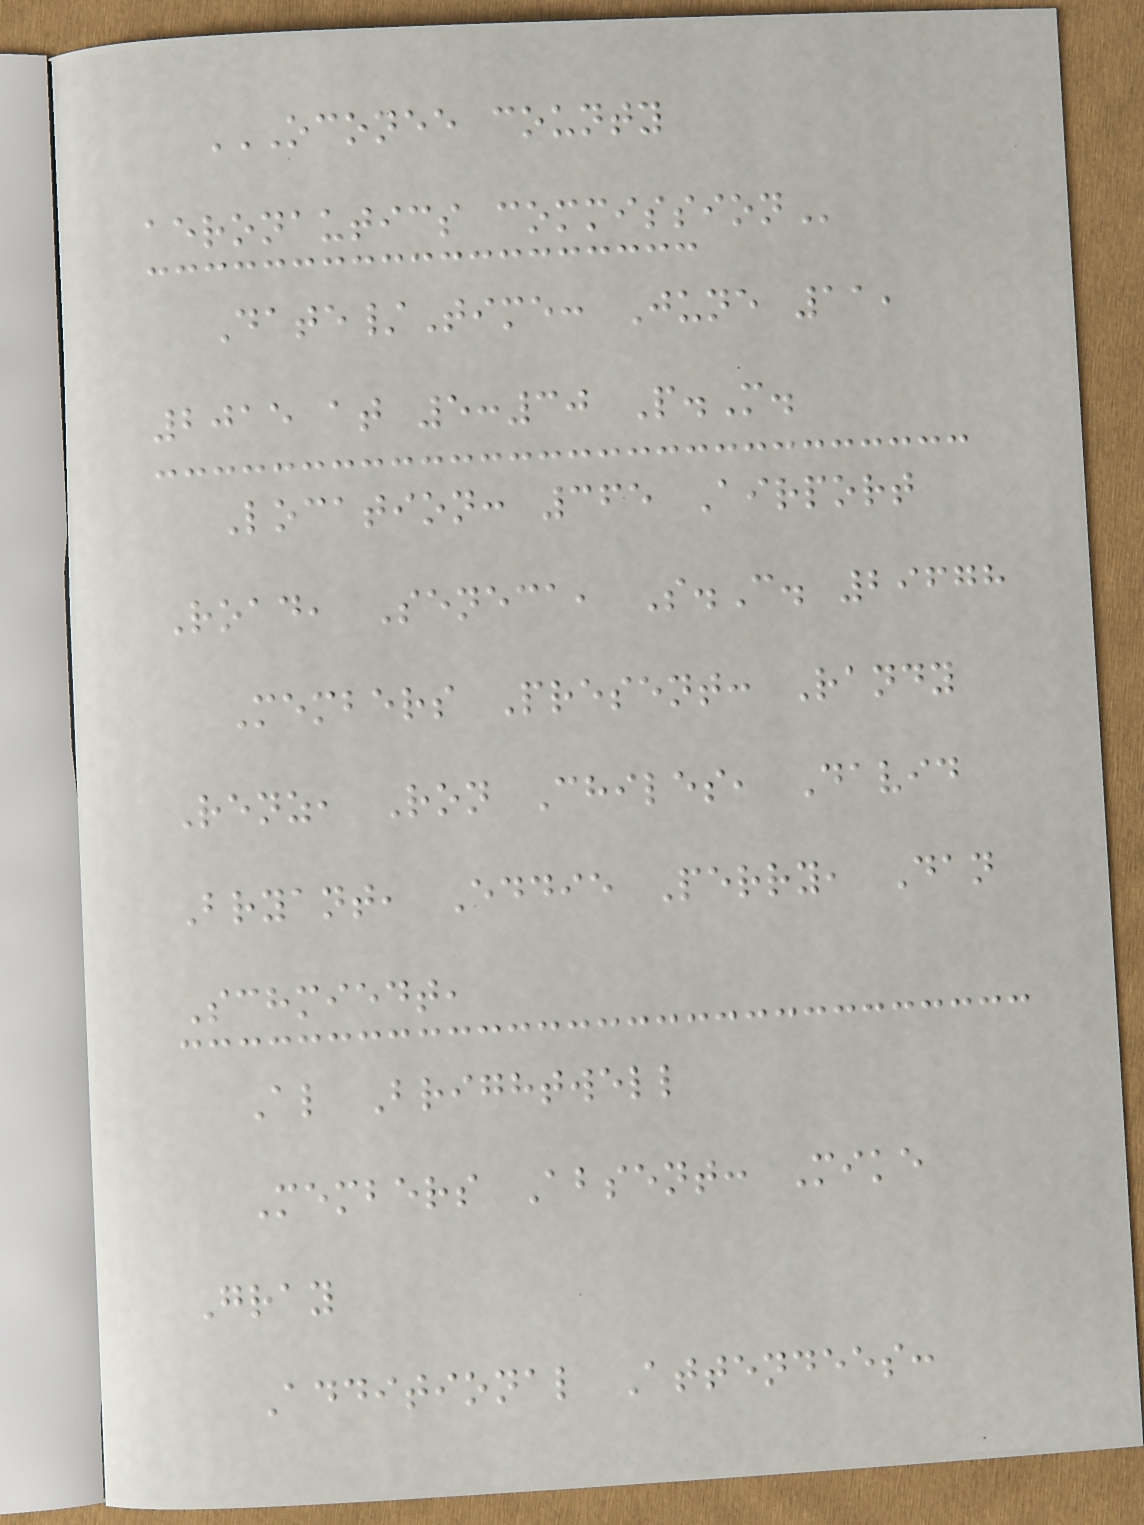OCONEE COUNTY
AERONAUTICS COMMISSION
Date/Time: June 11,
2015 at 5:30 P.M.
Location: 365 Airport
Road, Seneca, S.C. 29678
Members Present: Randy
Renz, Ron Chiles, David
Bryant, Eddie Perry, Dan
Schmiedt,
Al Brightwell
Members Absent: Mike
Gray
Additional Attendees:
